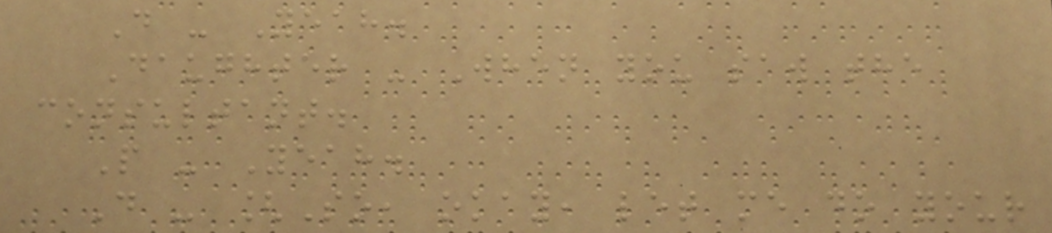D - Yeah.
Daughter - When you saw the
consultant.
P - Yeah.
D - [So, okay, let me do your
